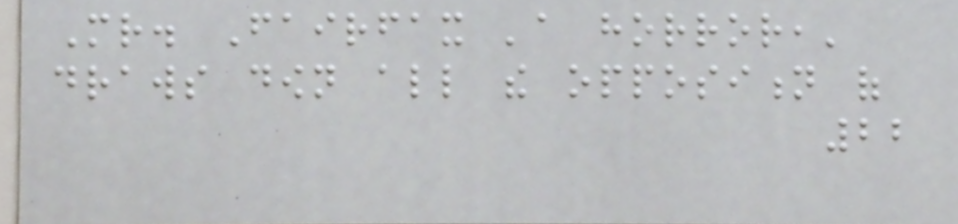Mr. Fairfax 'a horror,'
draws down all the opposition of
22
